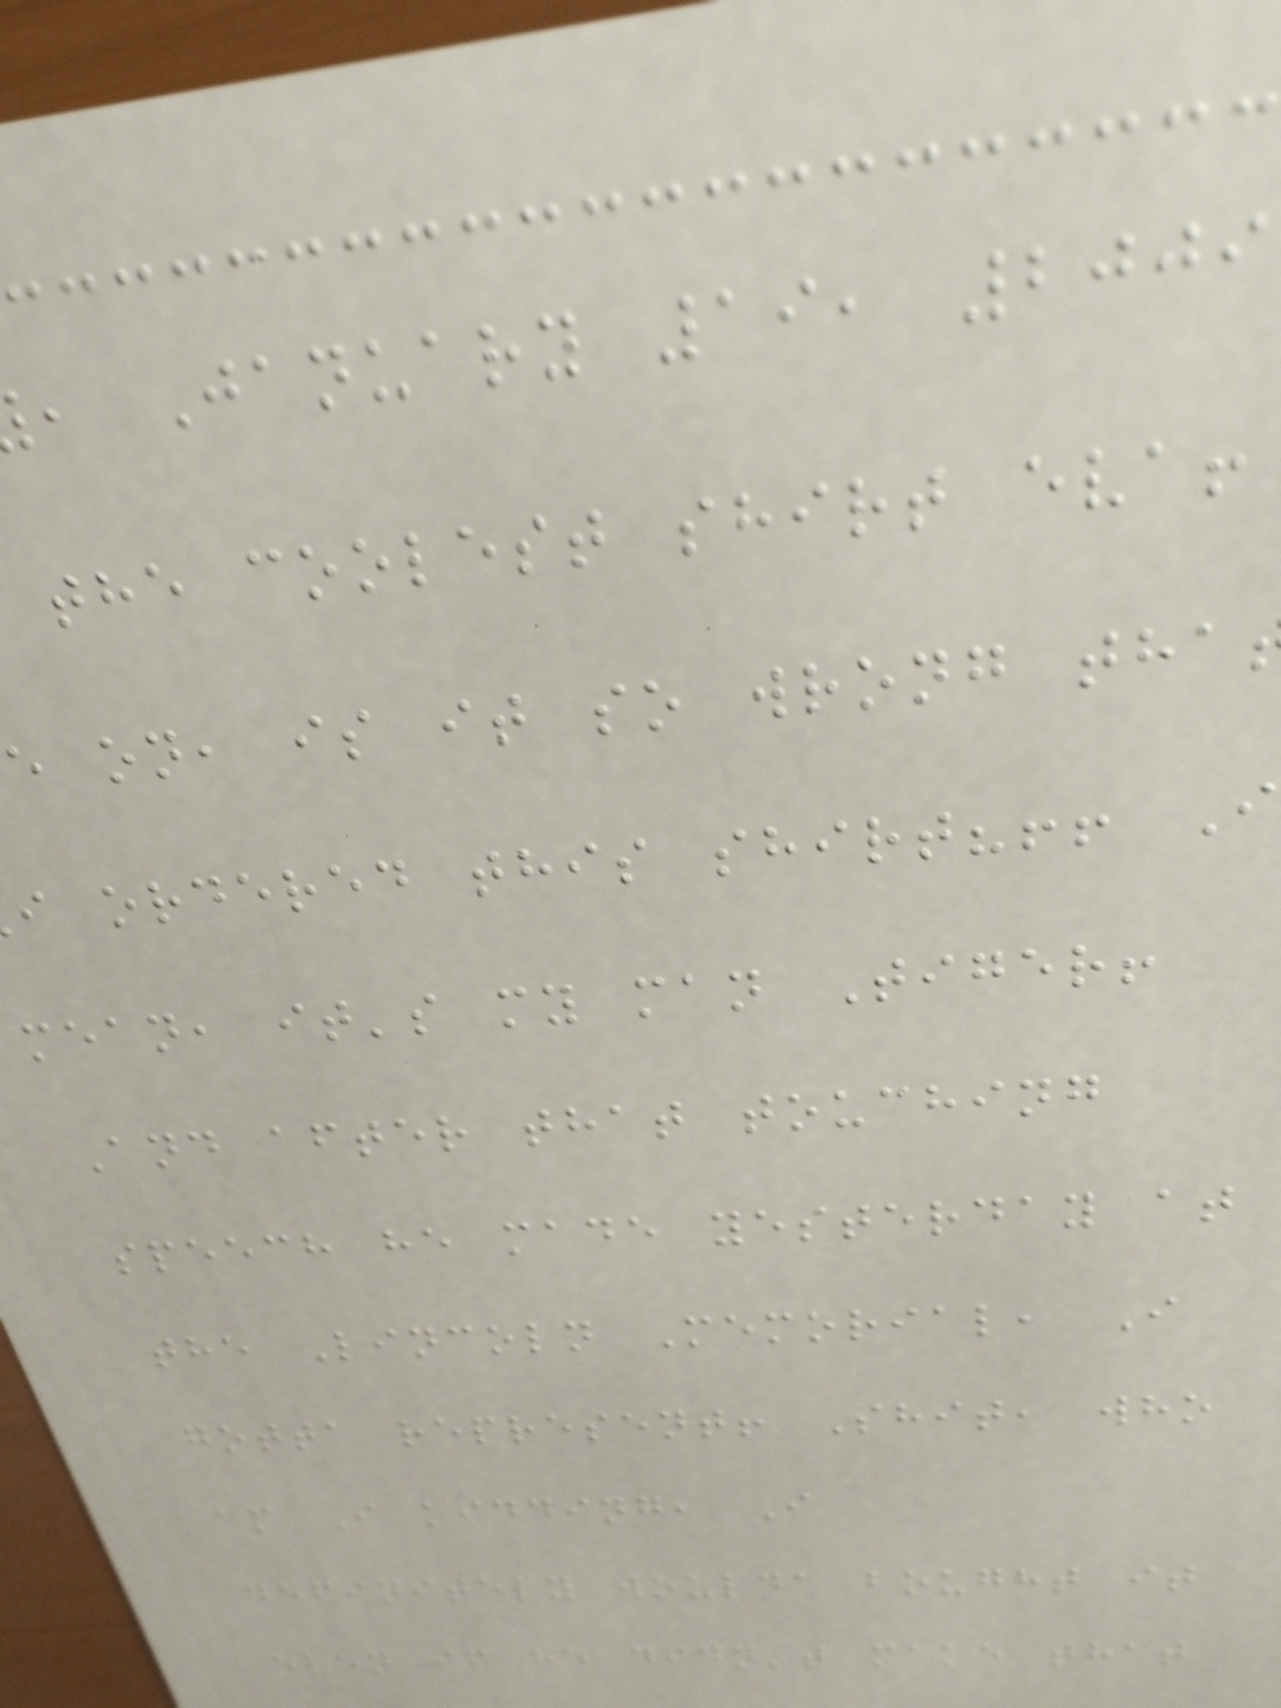, January 19, 2009
the coolest shirt eva!
e on, is it so wrong tha
i ordered this shirt?!! I
mean, it's my man Tiger!
And after that touching
speech he made yesterday at
the Lincoln Memorial, I
gotta represent! Shit, who
am I kidding, I
definitely woulda bought it
even if he didn't make that
